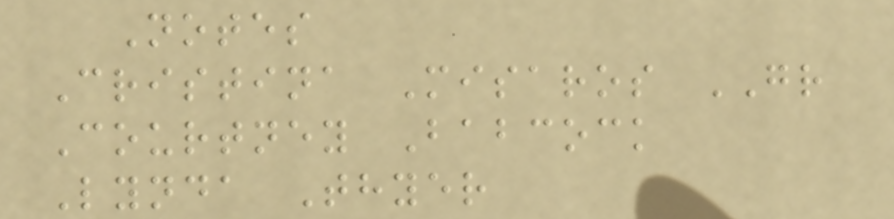Notes
Cristina Misaros GR
Courtney Babcock
Lynda Thyer
